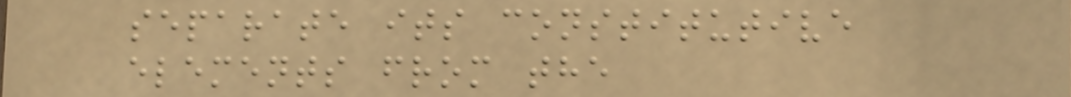separate its constitutive
elements from the
